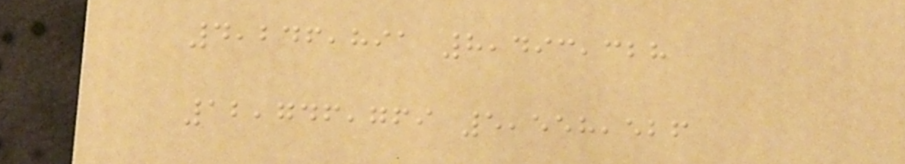4,246,891 8,493,328
12,746,769 5,558,526
